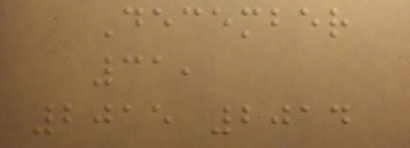December
31,
2015 2014
